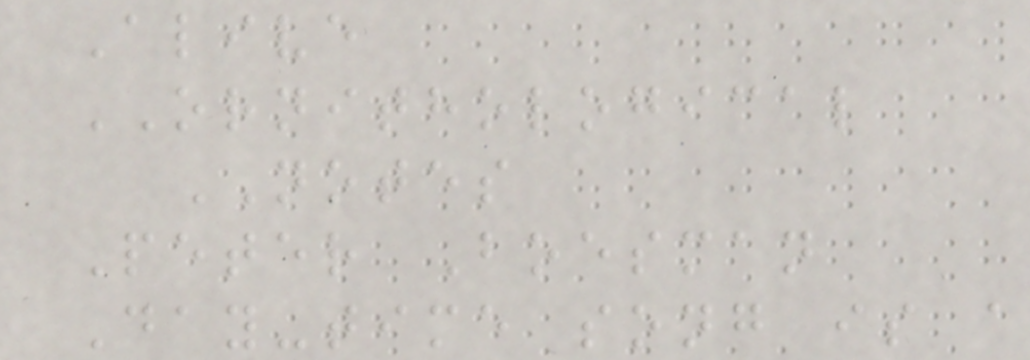Alive
ORNITHOLOGICAL
NOTES
Peter Boesman
Day-time song is a
